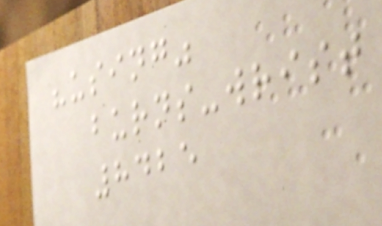"using"
burns-wrist
8425
